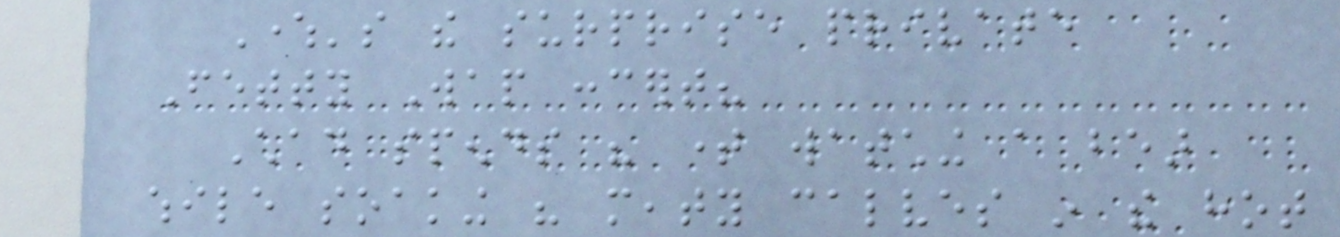Where's the surprise private
Fetty Wap concert?
Chad spends his time watching a bear
while soaking his meaty calves in the hot
